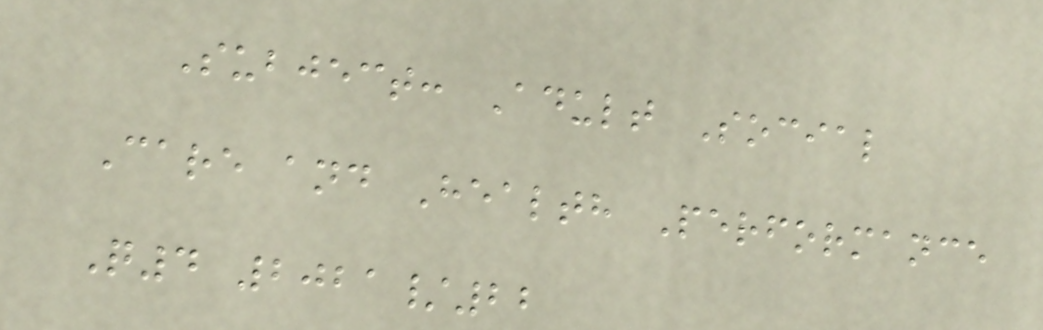Subject: Adult Social
Care and Health Performance
Q4 2021/22
